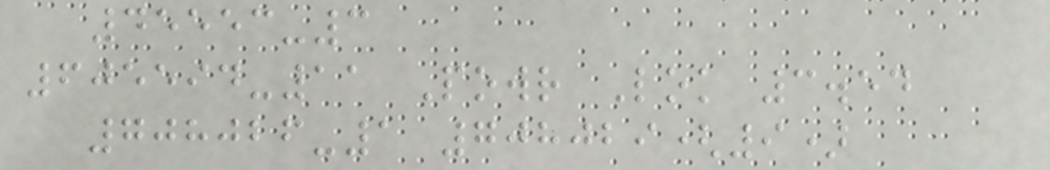45553-3
605594-11 Powr Lok 3.54
708026-1 708029(9)
